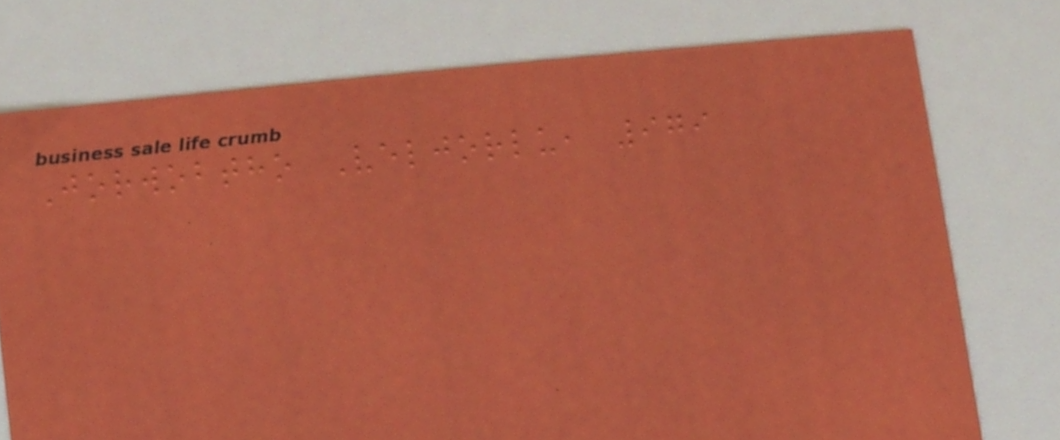Jorwobtho Veljorlu, 979
